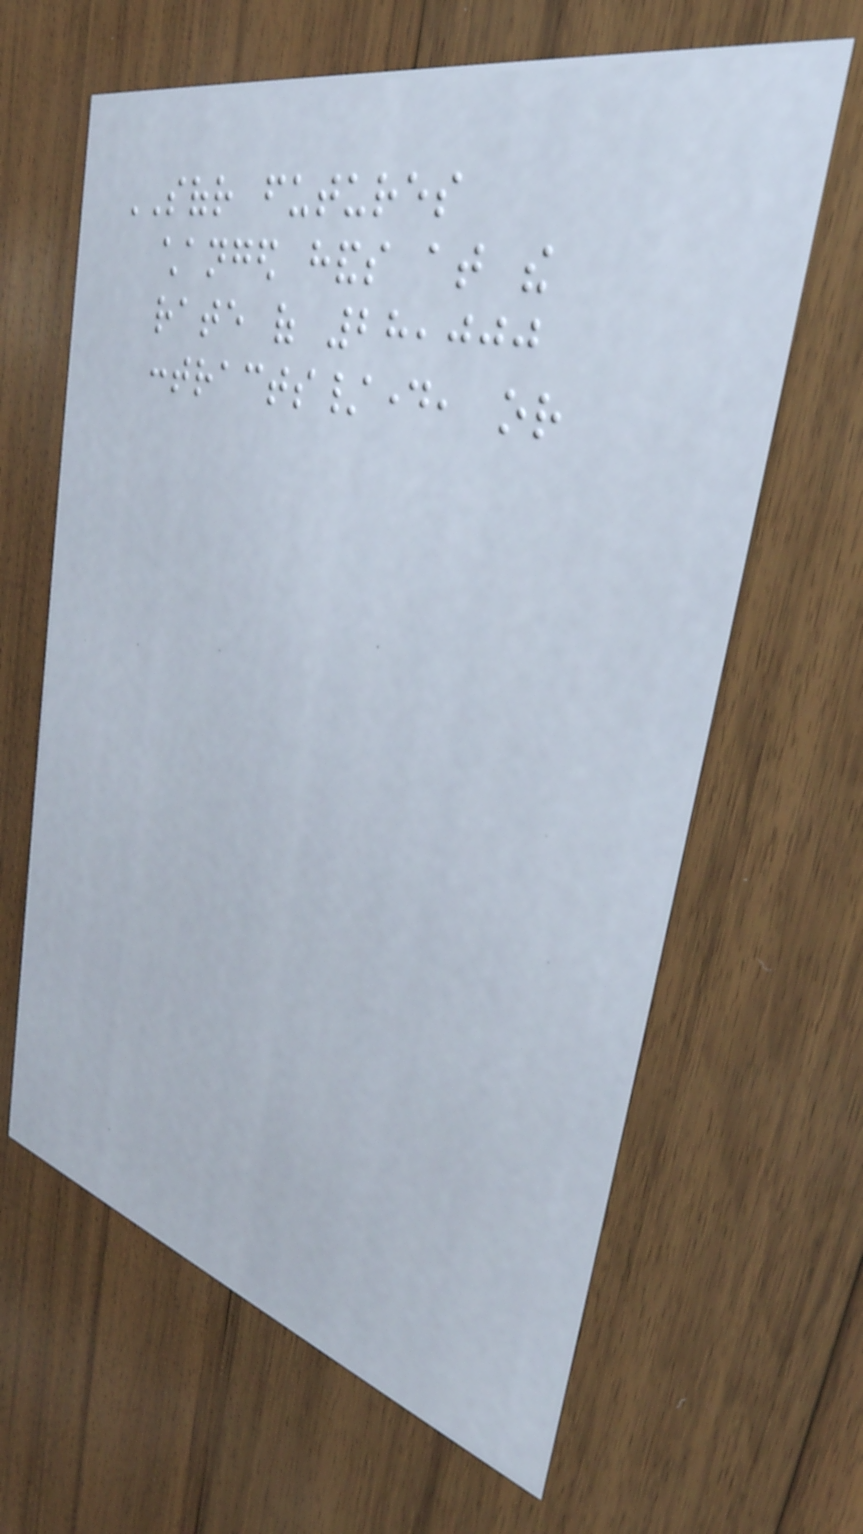SOFR futures
changed hands at the
rate of 28,000
contracts/day, or
